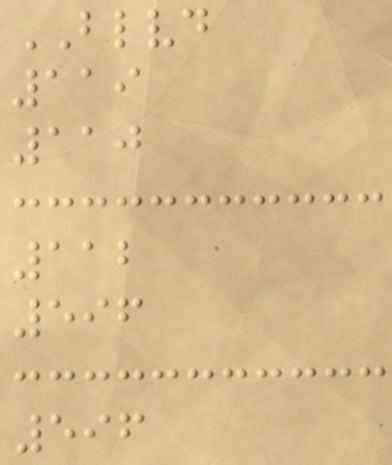BLVD
119
110
112
596
596
